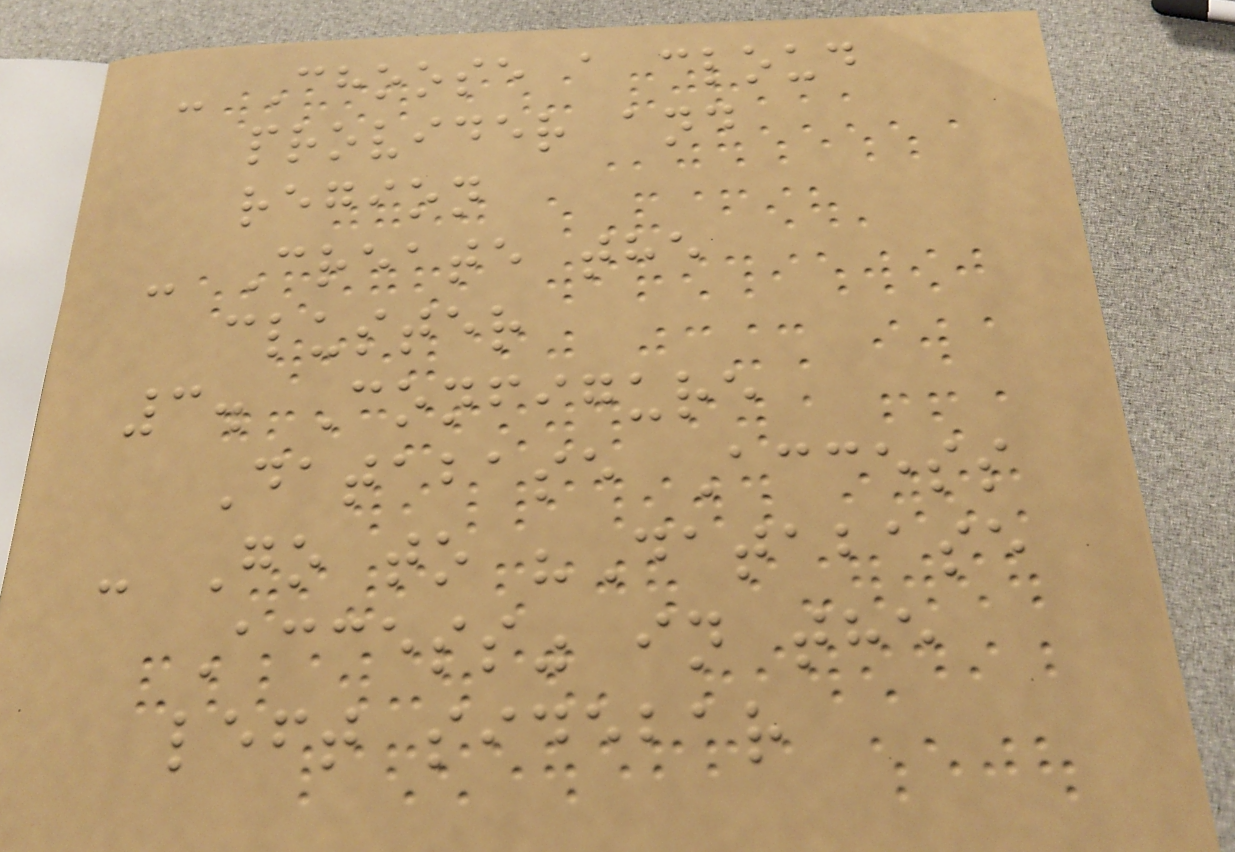- Choose a cloud
provider and
region
- Create the
cluster
3. Configure
Database Access
- Go to "Database
Access" in the
left sidebar
